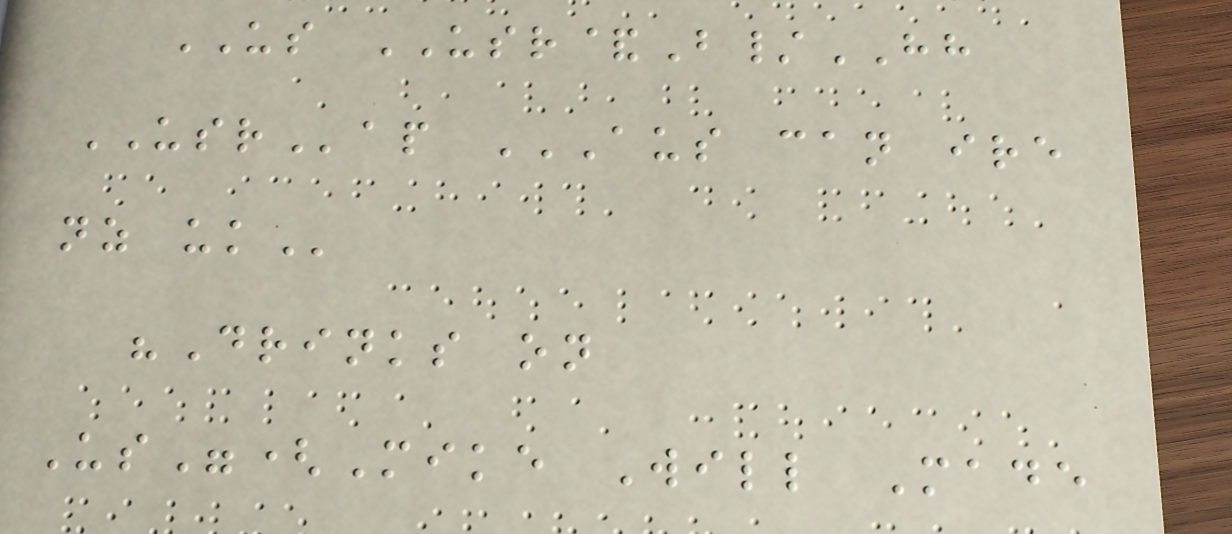US USR&B/HH
USRap AUS CAN IRE
NZ UK
"Drinks on
Us"(Mike Will Made
